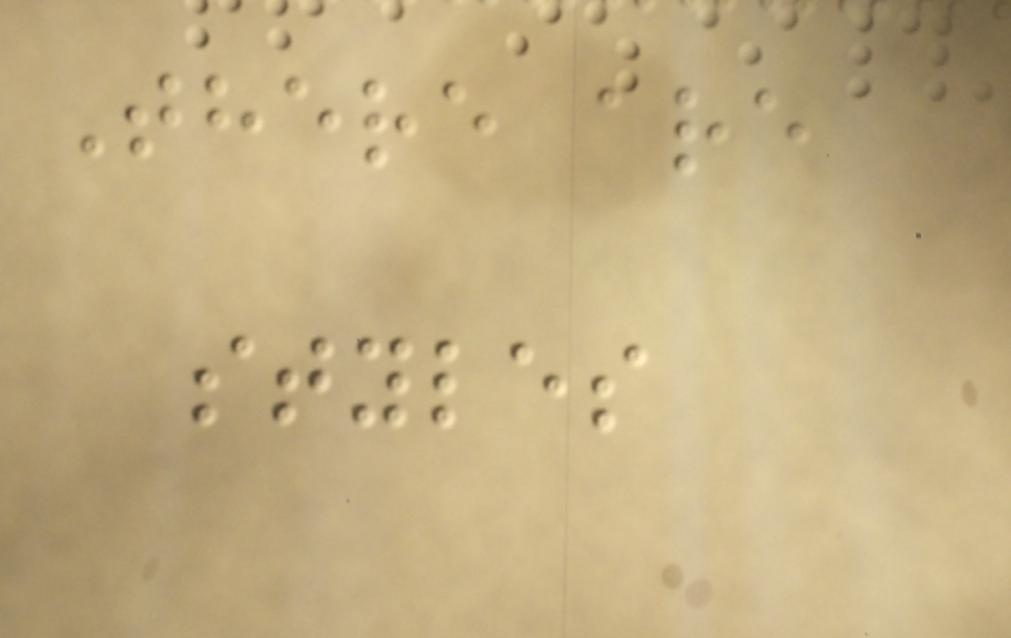There are
styles
